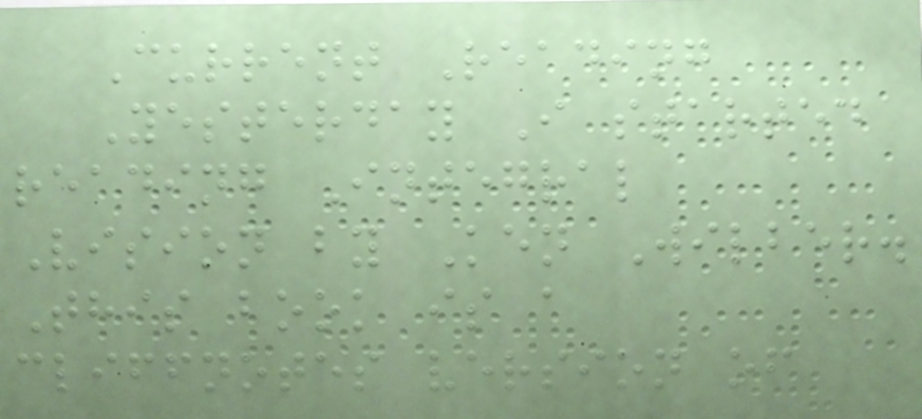Current Reading
Yesterday I started
reading Integral
Vision by Ken Wilber.
This book is a
cliffnotes version of
